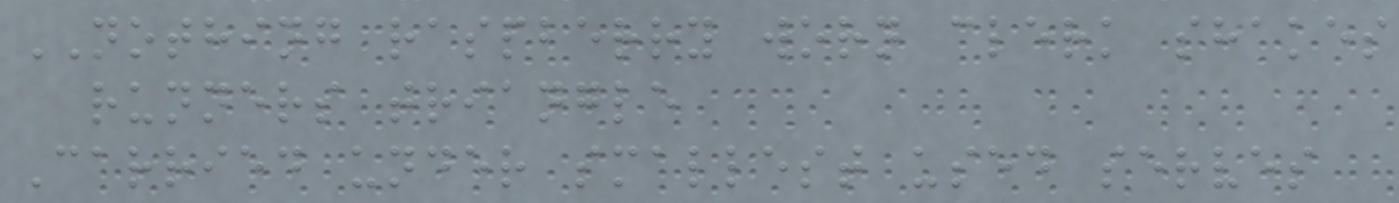NOTHING raspberry worn clerk shakes
runners triangle
Carried under smallest used serves
